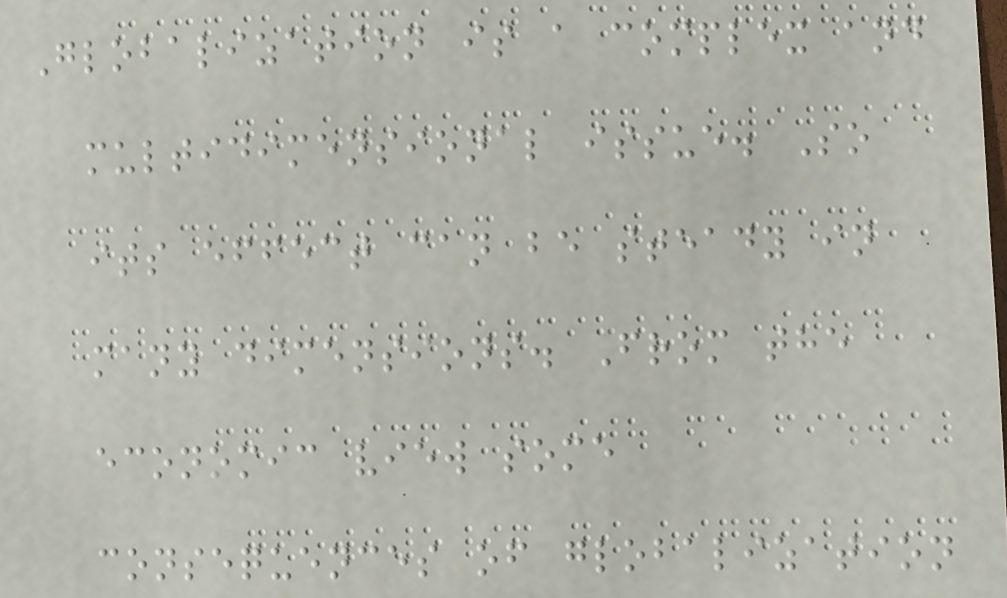Globalization is a complex and
multidimensional issue. So
its effect can be steady in
many dimensions. From the
economic view some
consequences of globalization
